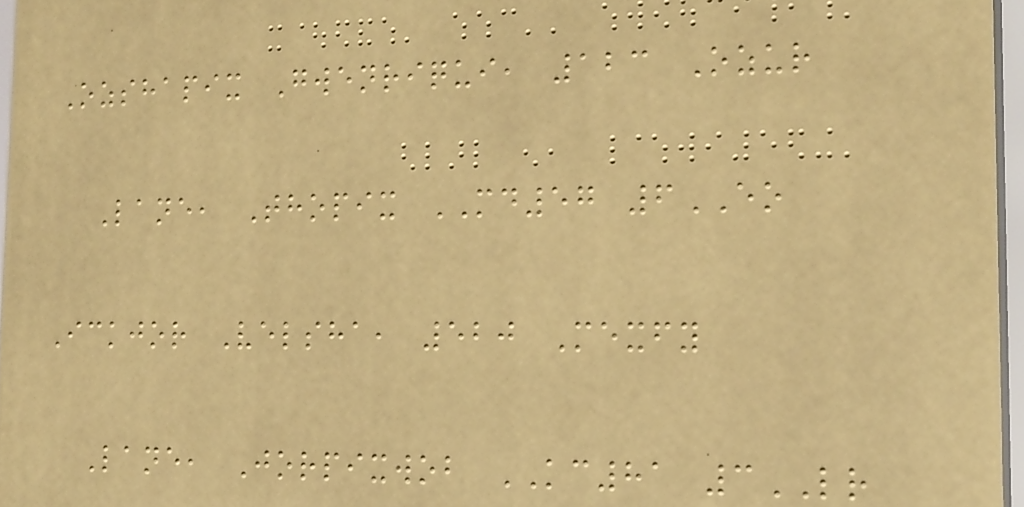Ozshapix Gwenriqui, 123 Ozur
Lane, Thopix MD57 6EO
Ickjor Velsha, 520 Mexfy
Lane, Jorpixwob KC81 3LR
